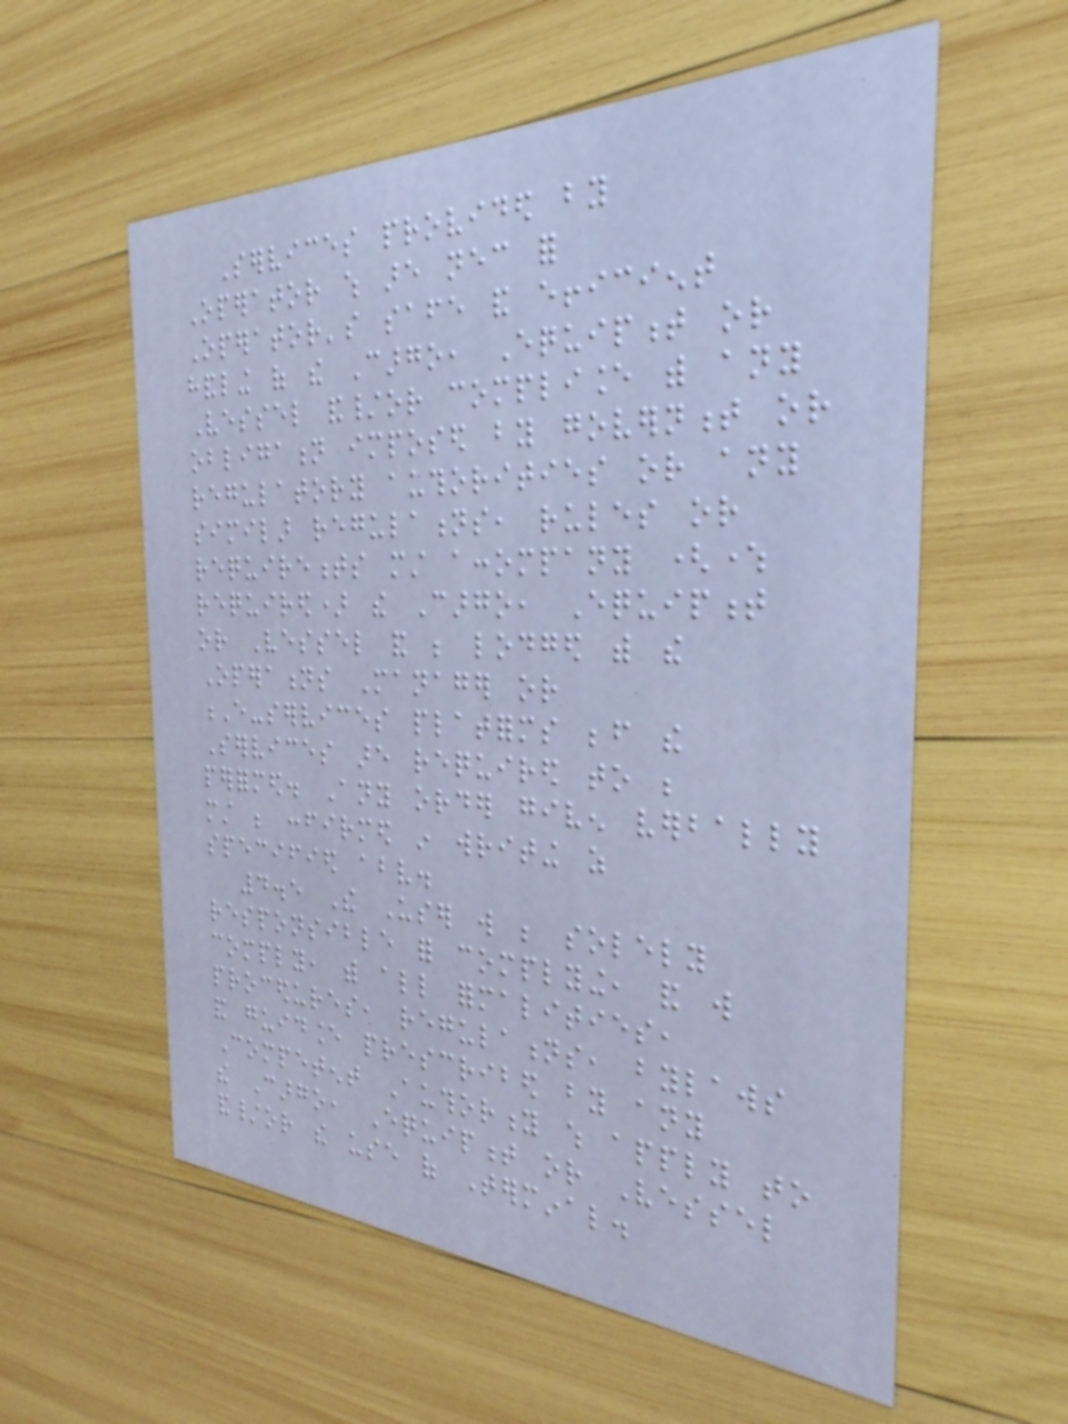Services provided by
Operator which are necessary for
Operator's safe and efficient
handling of the Cargo, Equipment or
Vessel and/or compliance with any
obligation imposed by government or
regulatory authorities or any
similar regulations, rules or
requirements must accompany (where
required) the Cargo, Equipment
or Vessel and be lodged with the
Operations Manager or
E-services platforms before the
Services are required to be
performed. Any order given verbally
must be confirmed in writing as
specified above.
4.5 The User will be solely
responsible for complying, and will
comply, with all formalities,
procedures, regulations, bylaws
and guidance prescribed by any
Competent Authority which apply to
the Cargo, Equipment or Vessel
and/or the use of Terminal.
